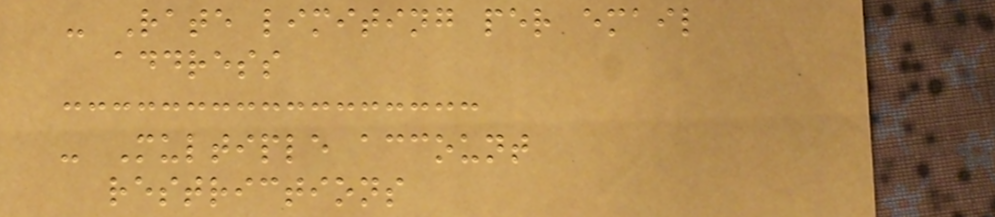- Rate limiting per email
address
- Multiple account
restrictions
